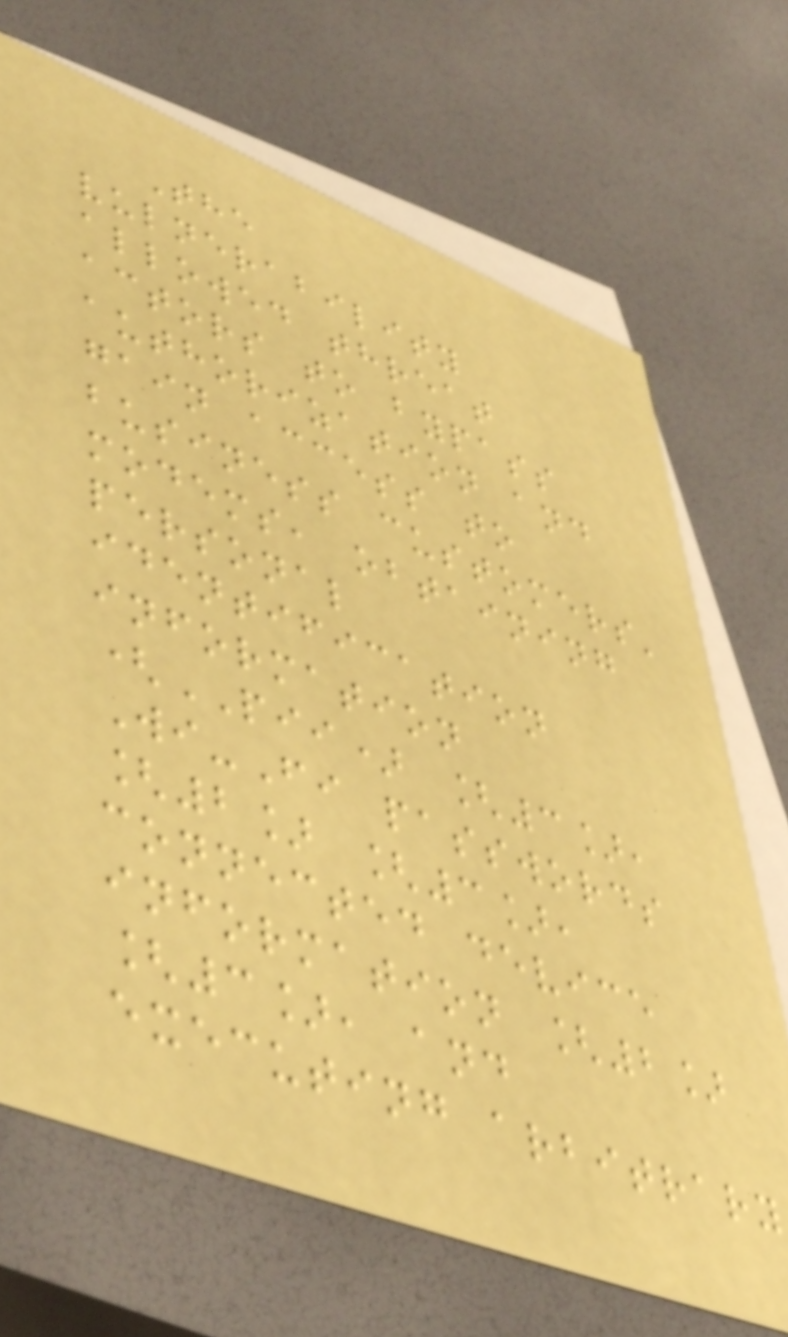The
vulnerability
allowed threat
actors to bypass
authorization and
gain access to
business customers'
modems, obtaining
personal
identification
information
(PII) [3],
Wi-Fi passwords
[2] [3],
connected device
information [2]
[3], and
executing arbitrary
